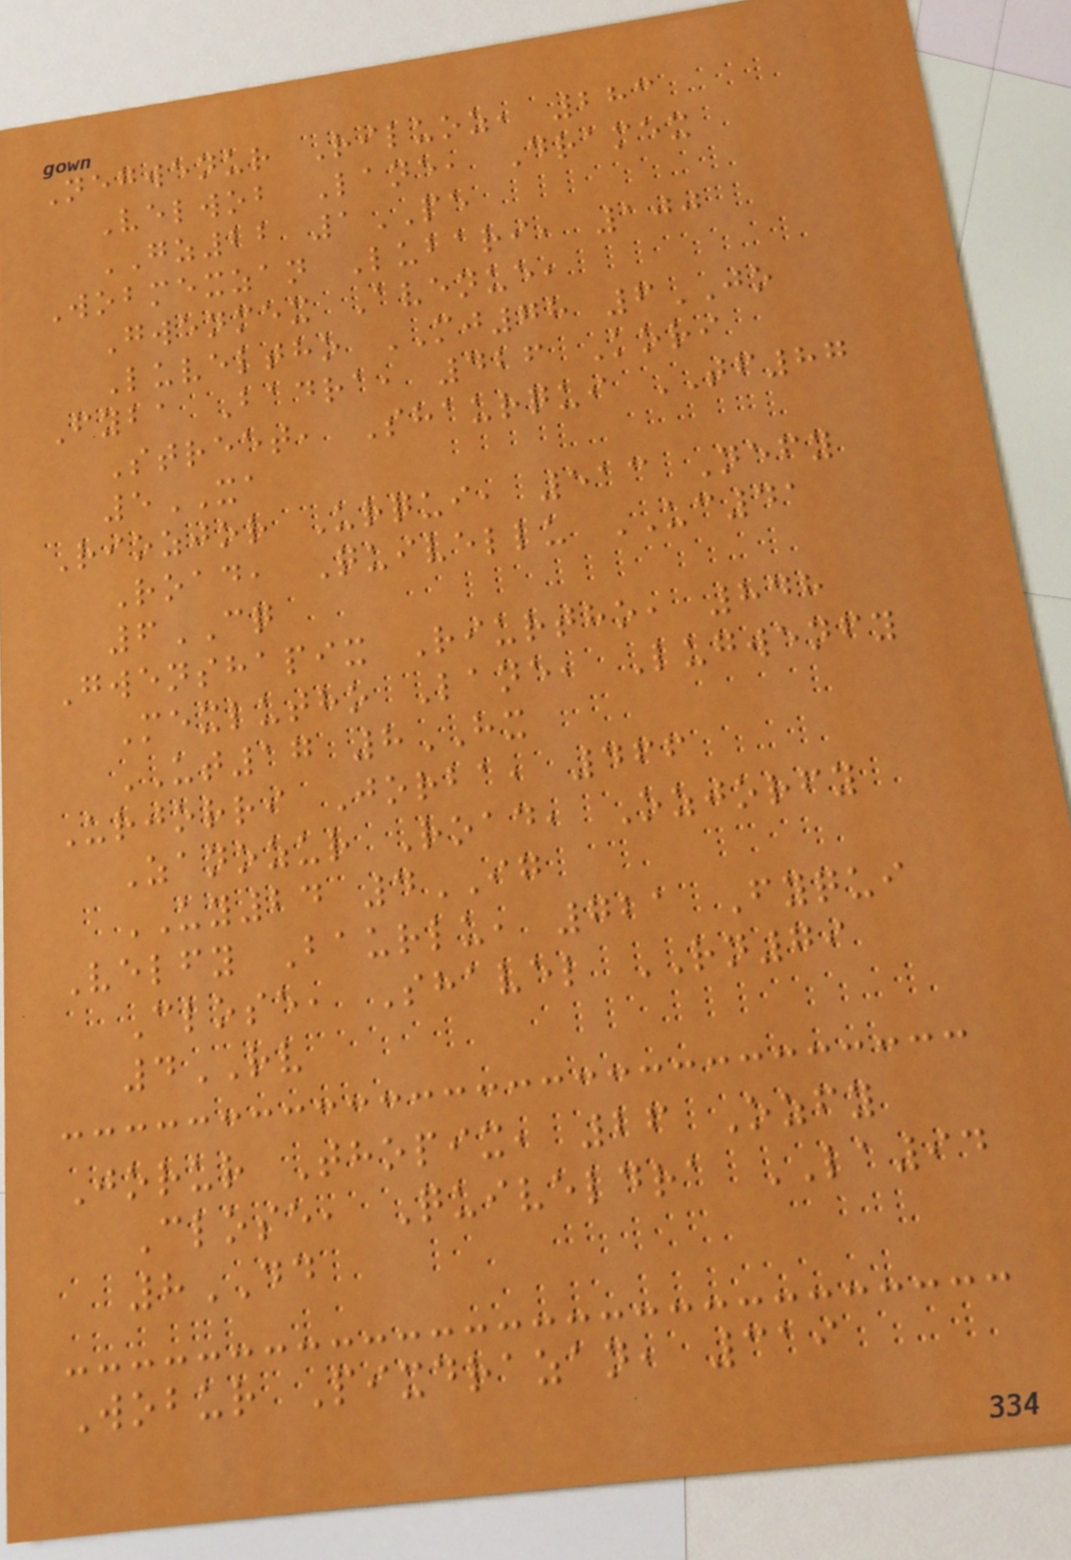Negwenur Riluoz, 283
Velwob Lane, Dramex
GZ22 1PE
Wobmexzan Lubari, 100
Gwenmex Avenue,
Luveltho MJ78 6JO
Fyba Badra, 426 Kori
Street, Shaurqui TF87
5XA
Riozjor Urqui, 513 Nefy
Road, Quivellu UC41
6CQ
Gwenshapix Riurtho, 848
Mexlutho Lane, Lugwenfy
UT17 8HX
Urjorri Jorba, 466
Zanozur Road, Ozjorfy
UY24 4IG
Velfy Baurlu, 721 Fyqui
Close, Shavel RN79
4RV
Jorur Thopix, 26 Ozfy
Close, Quiveldra LA94
8DD
Wobur Pixdrazan, 319
